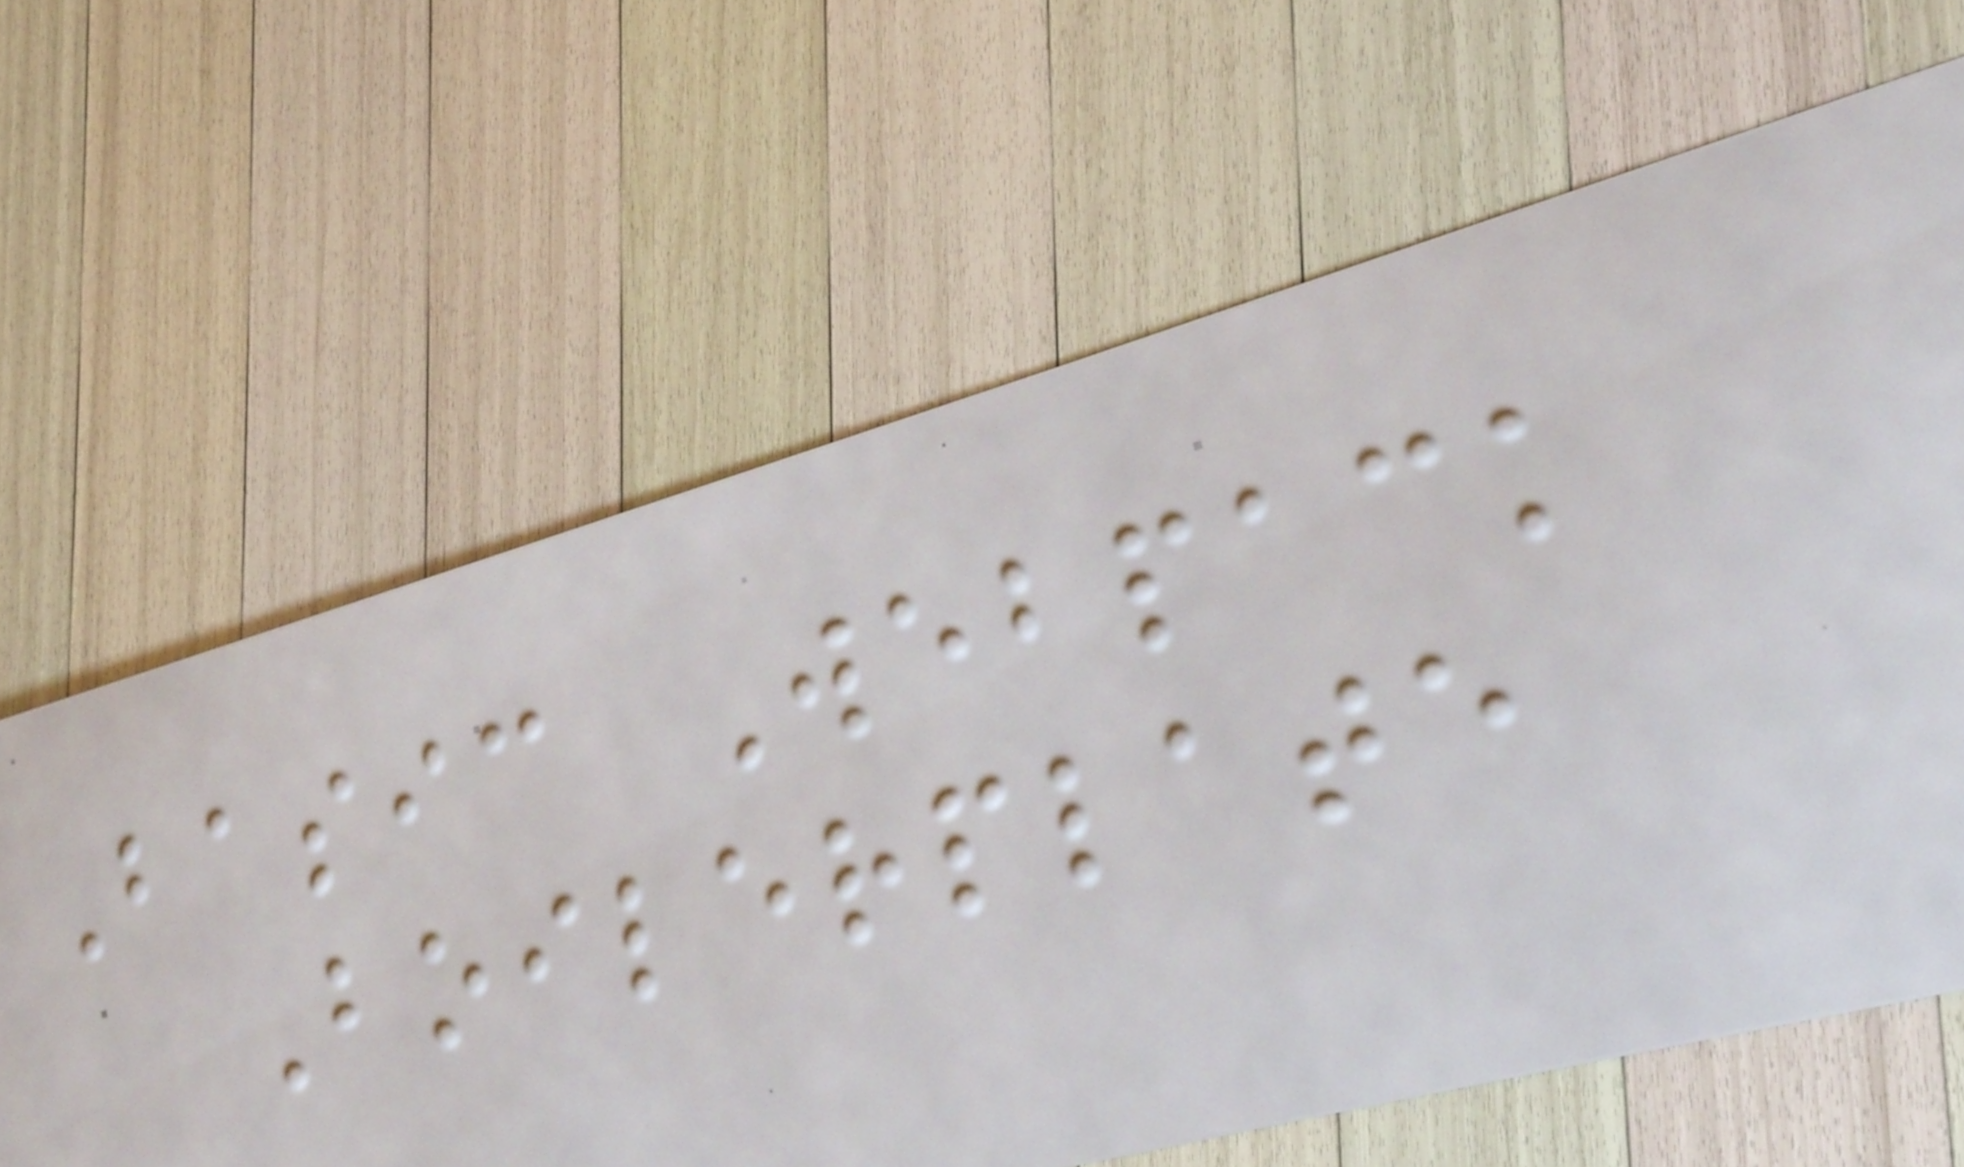Basic Webpack
Boilerplate
